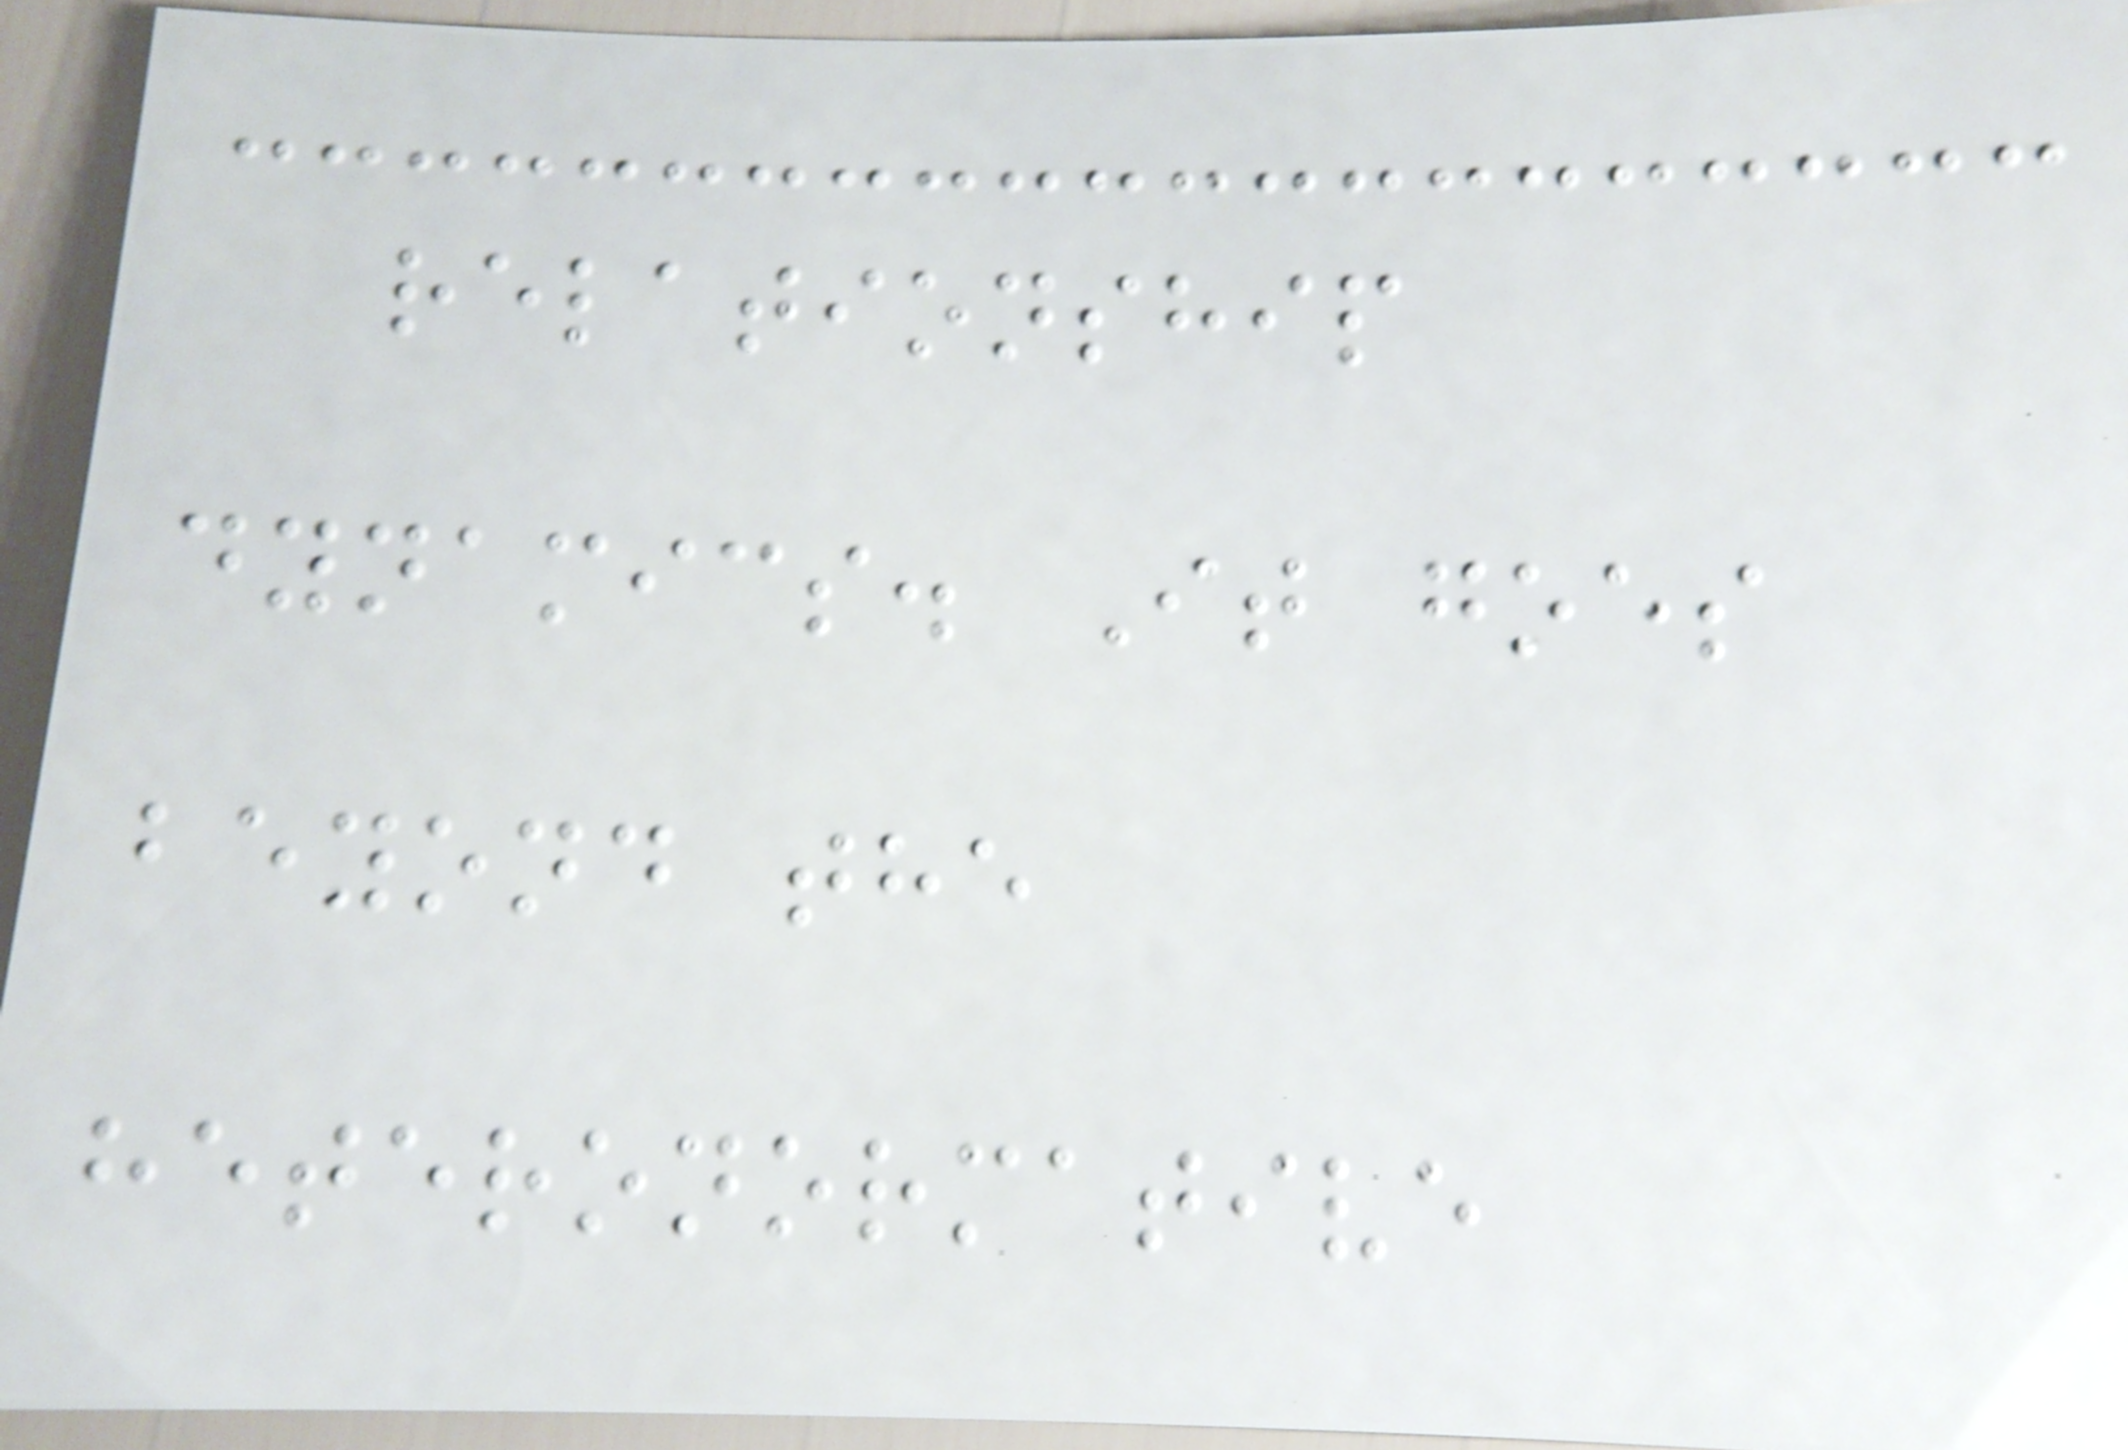relationship
dynamics. It goes
beyond the
heteronormative
